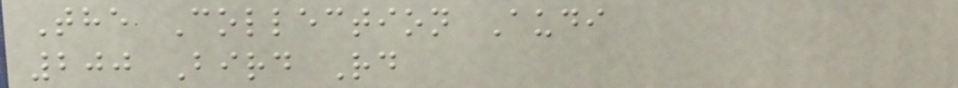The Collection Audi
200 Bird Rd
